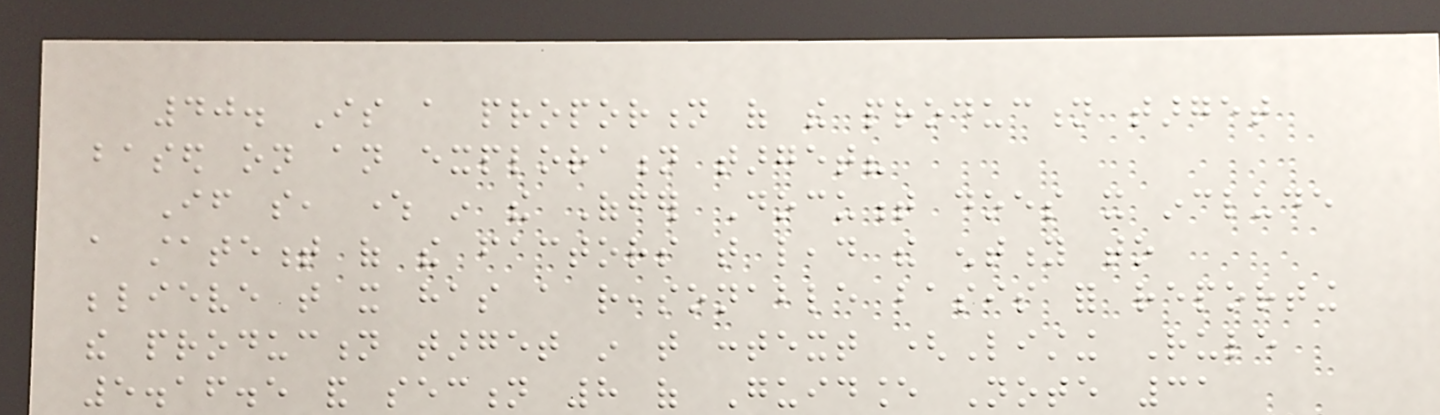40. Is a proportion of the production target
based on an exploration target?
If so, where in the Offer Document does it include
a statement of the factors that lead the entity to
believe that it has a reasonable basis for reporting
the production target in that context (Listing Rule
5.16.5 and section 8 of Guidance Note 31
